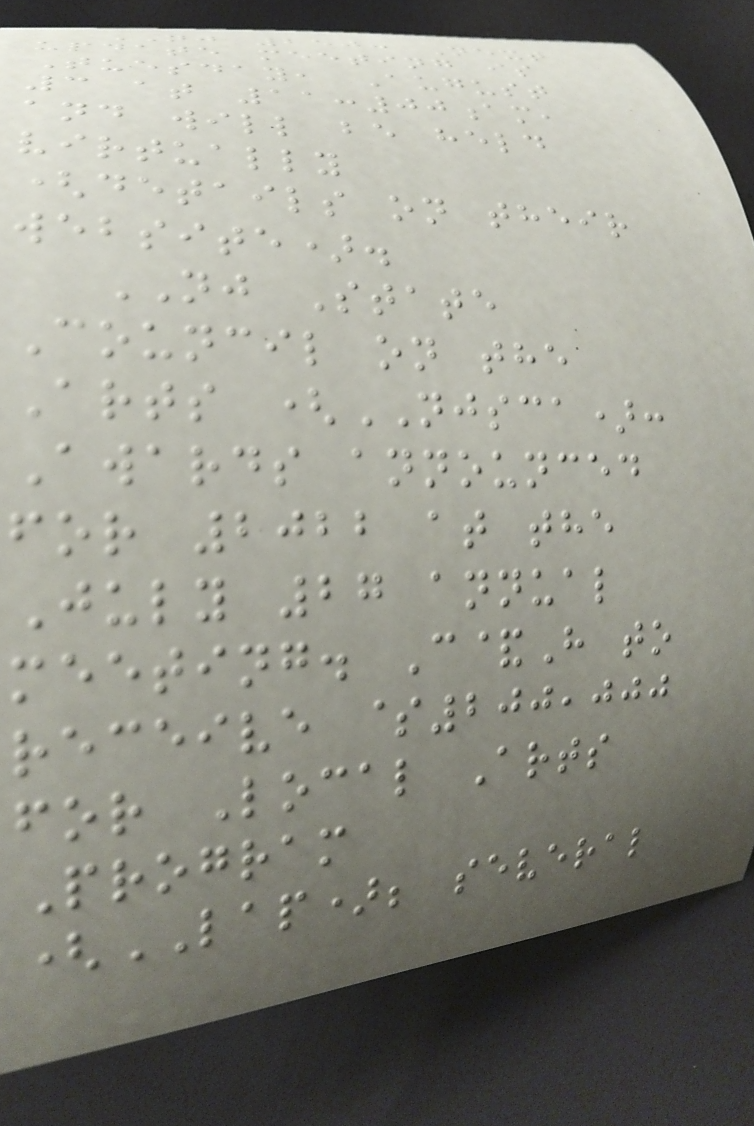NJ 250: Next
update meeting is
Tuesday, August
3 at 11:00am,
and will be held
virtually
(details on their
website).
NJ State
Council on the
Arts (NJSCA):
Awards announced
for 2022 at the
July 27 annual
meeting. C&H to
receive $200,000
for Local Arts
Program
(LAP); several
